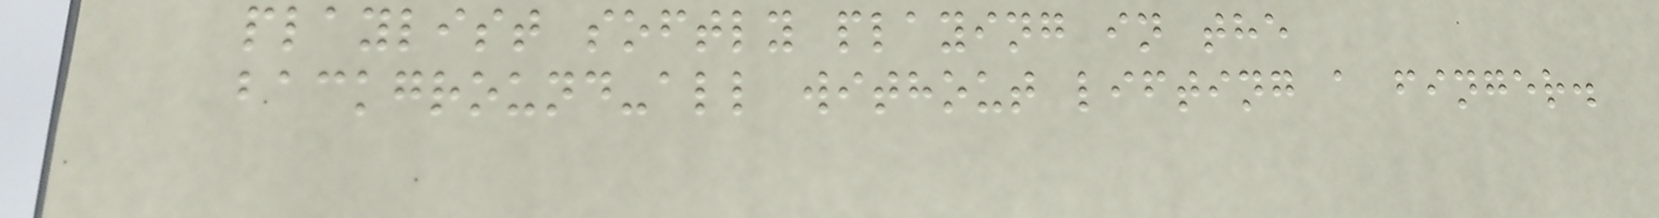playlist softly playing in the
background-all without lifting a finger.
